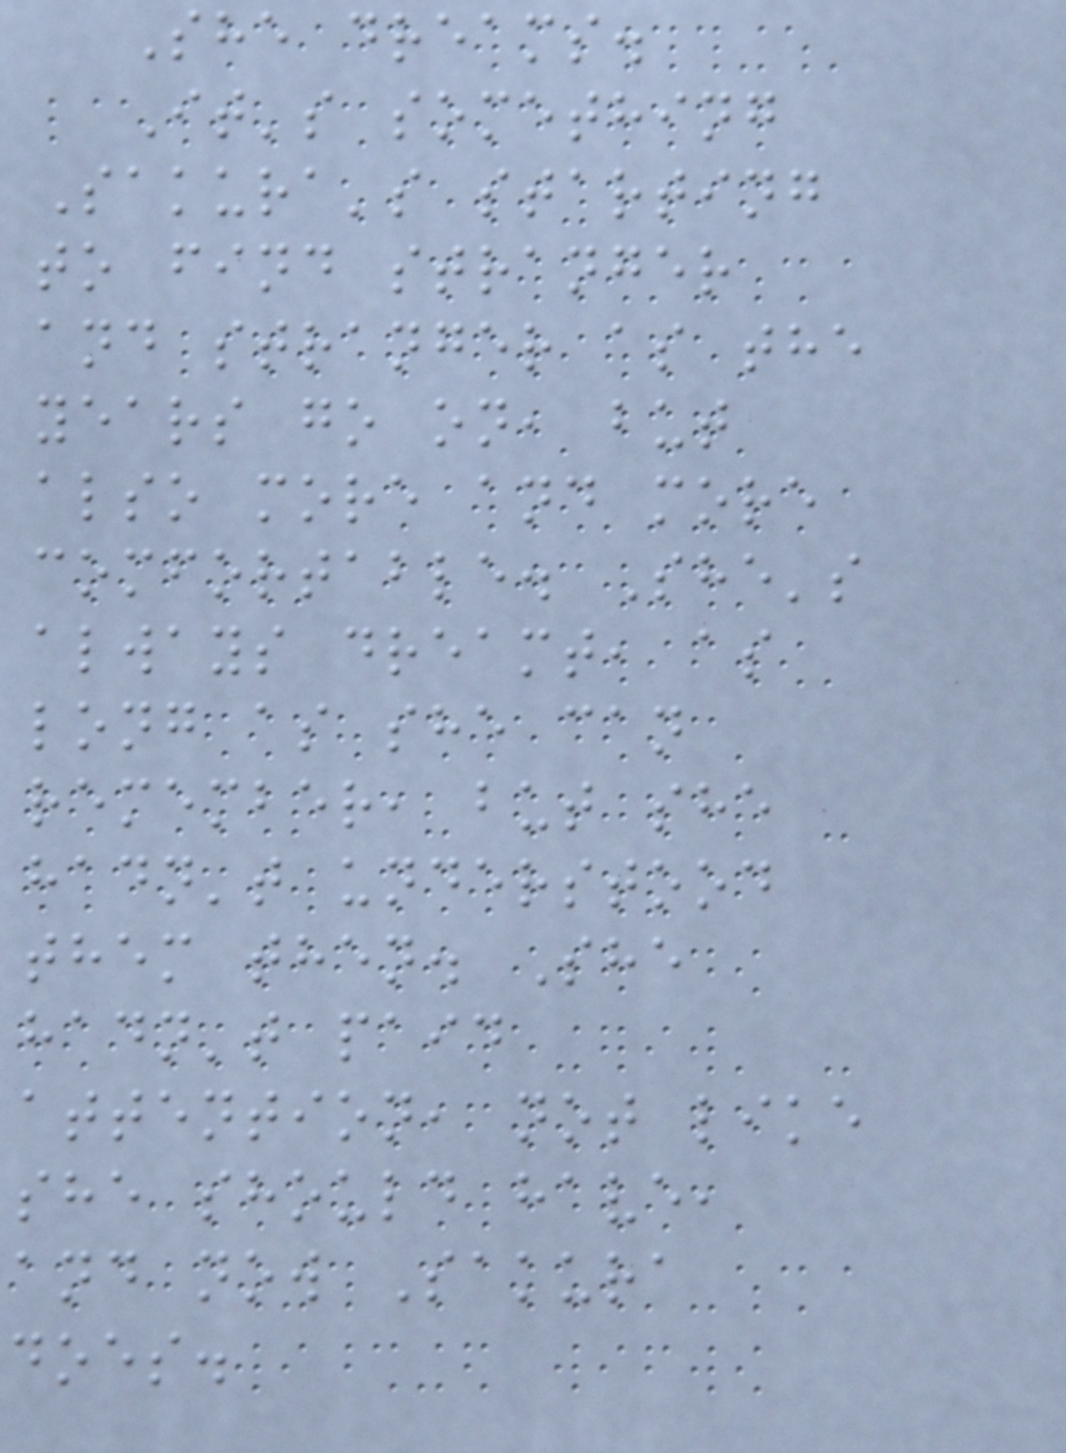She dreams.
It's something
Sakura's starting
to find stranger
and stranger as the
years go on, but
also more and more
comfortable. She's
always dreamt, as
long as she can
remember, but she
hadn't understood
them then. She
hadn't paid
attention, not like
she should have,
and now Sakura
does.
